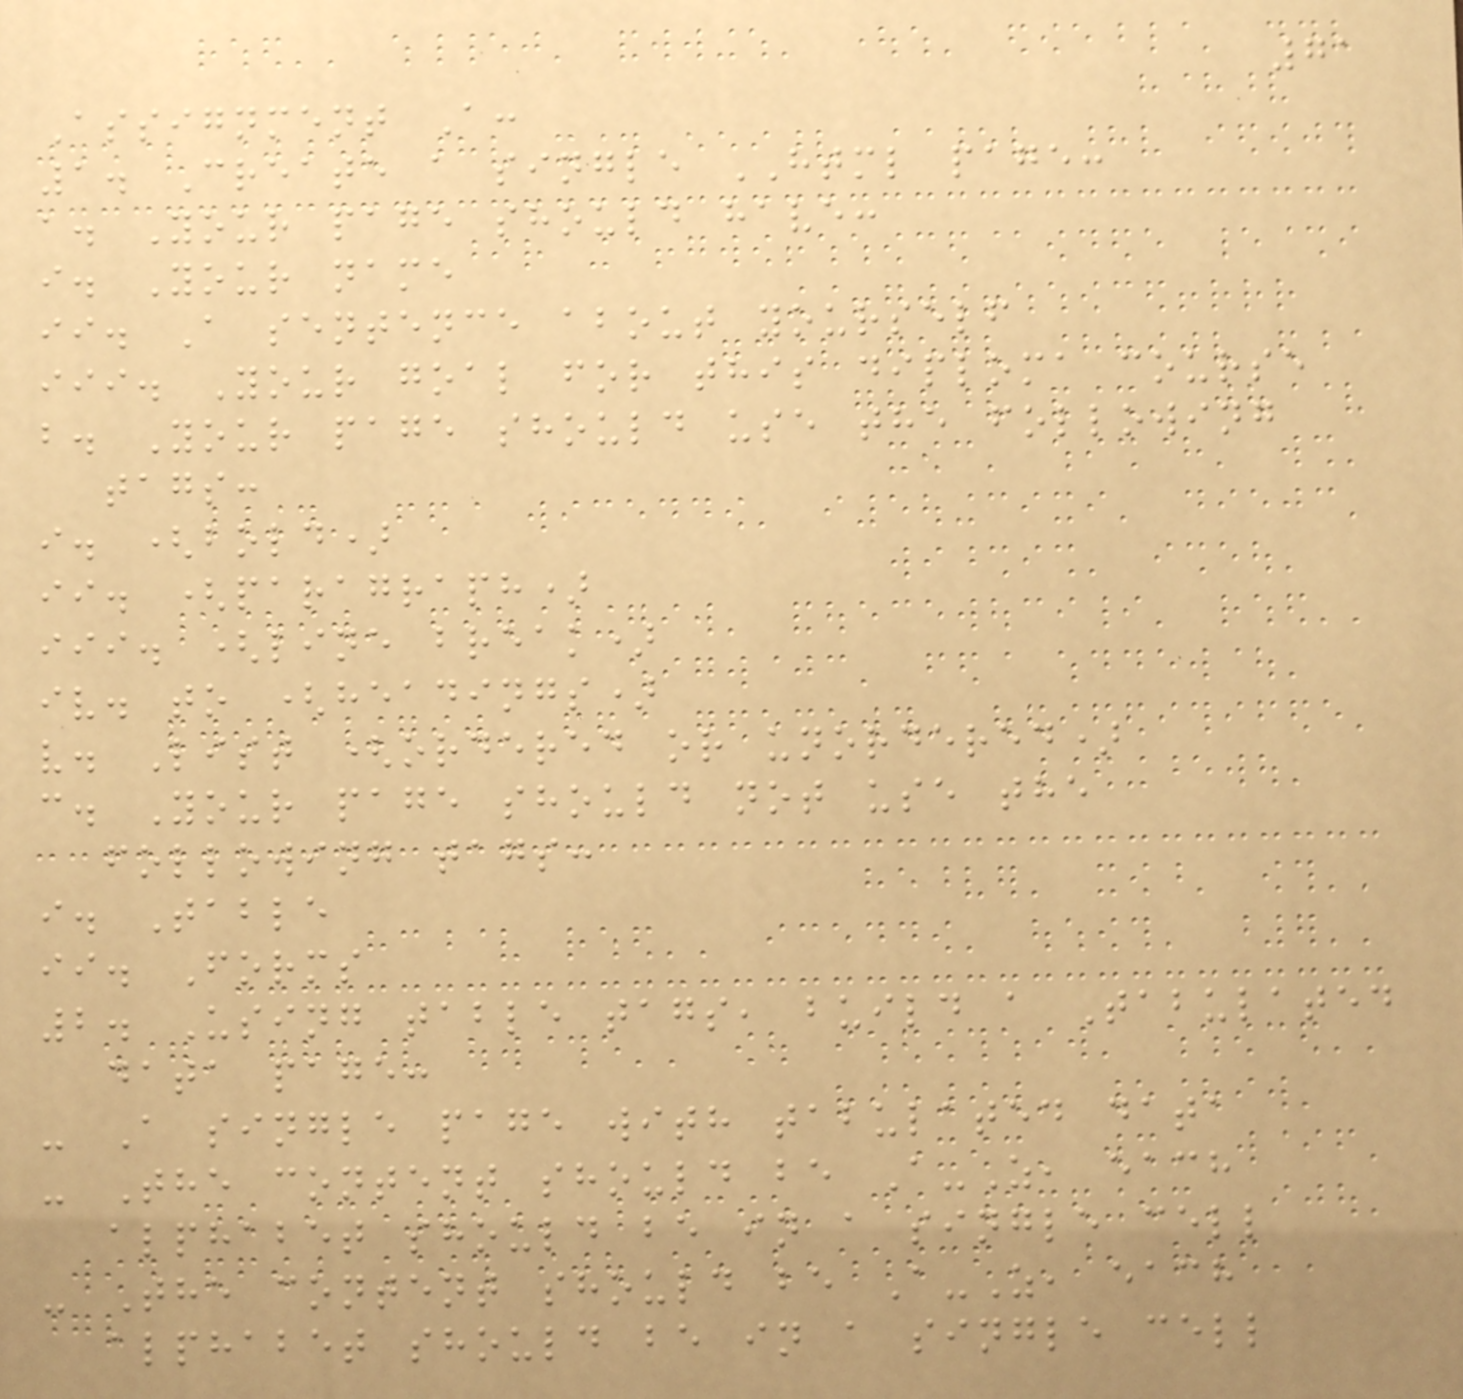71
Assignment A:
1. Create a single HTML page:
a. Your page should have:
i. Your name
ii. A sentence about yourself
iii. Your goal for this diploma course
b. Your page should use the following
tags:
i. (bold)
ii. (paragraph)
iii. (line break)
iv. to (headings)
v. List (ordered or unordered)
c. Your page should not use the
following tags:
i. Table
ii. Forms
2. Using table tags, build a Tabulated
data page:
- A single page with tabulated data
- The content should be A-Z, each
alphabet should be in a single cell
- The content should be A-Z, each
alphabet should be in a single cell
